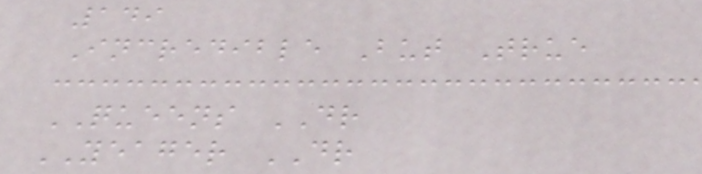149
Incredible But True
QUEENS DR
YEAGER DR
